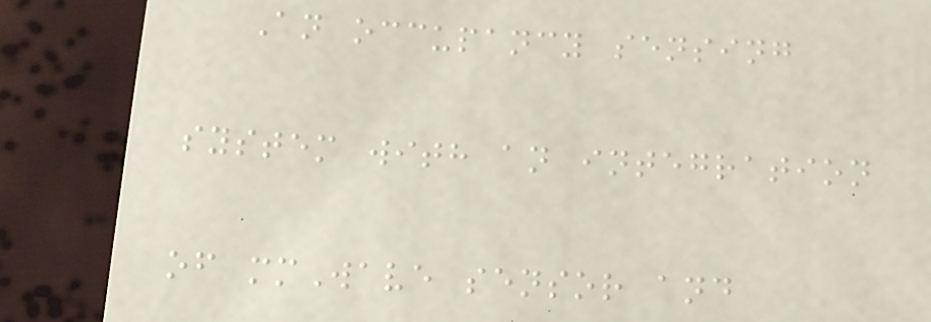An occupancy sensing
system with an integration
of mmWave sensor and
